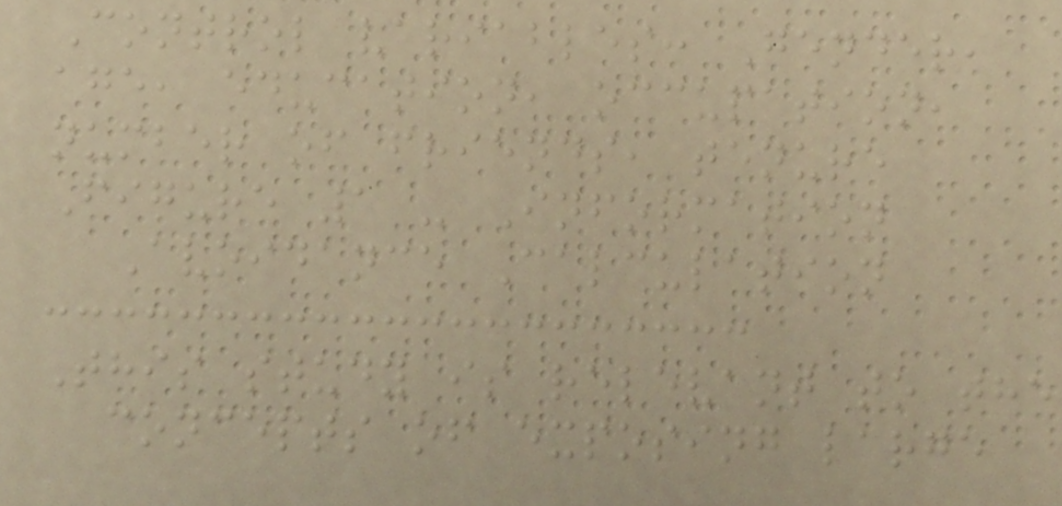Control variables: Gender,
age, education, occupation,
number of friends, tenure
Figure 1 - Information
Avoidance Calculation
This study is relevant to the
concepts of exposing large
